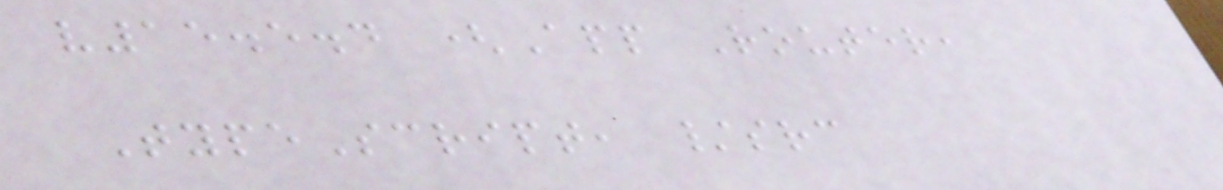v15.5.4 (App Router,
TypeScript, /src
